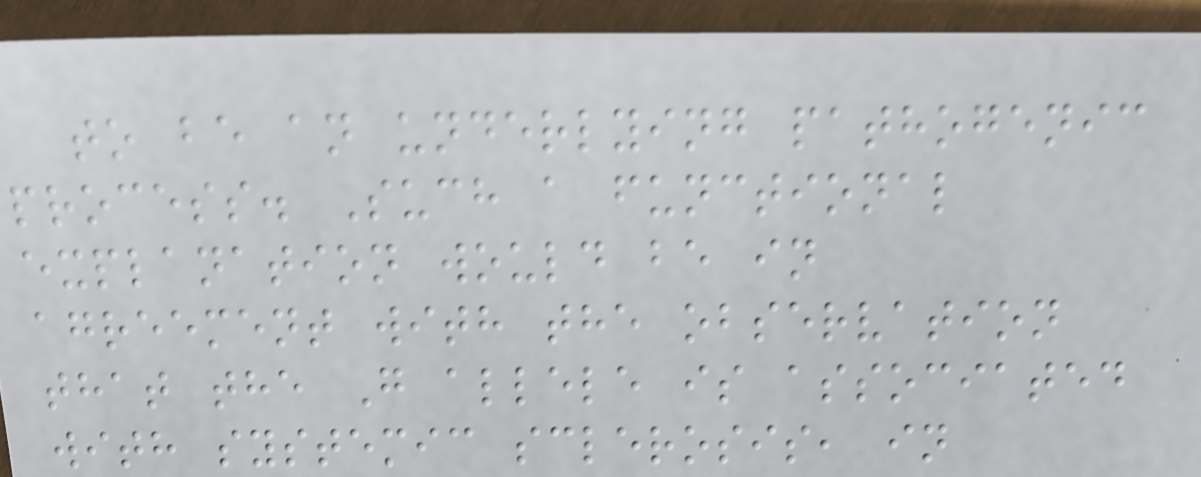to be an underlying pathogenic
process. Such a functional
explanation would be in
agreement with the observation
that the G allele is associated
with systemic sclerosis, in
